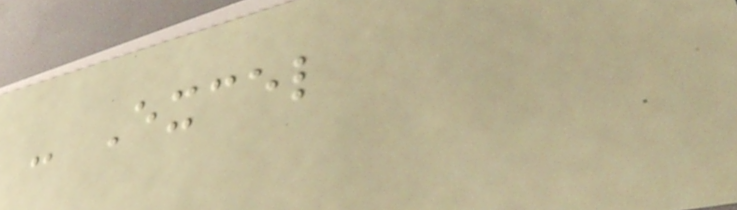- Excel
